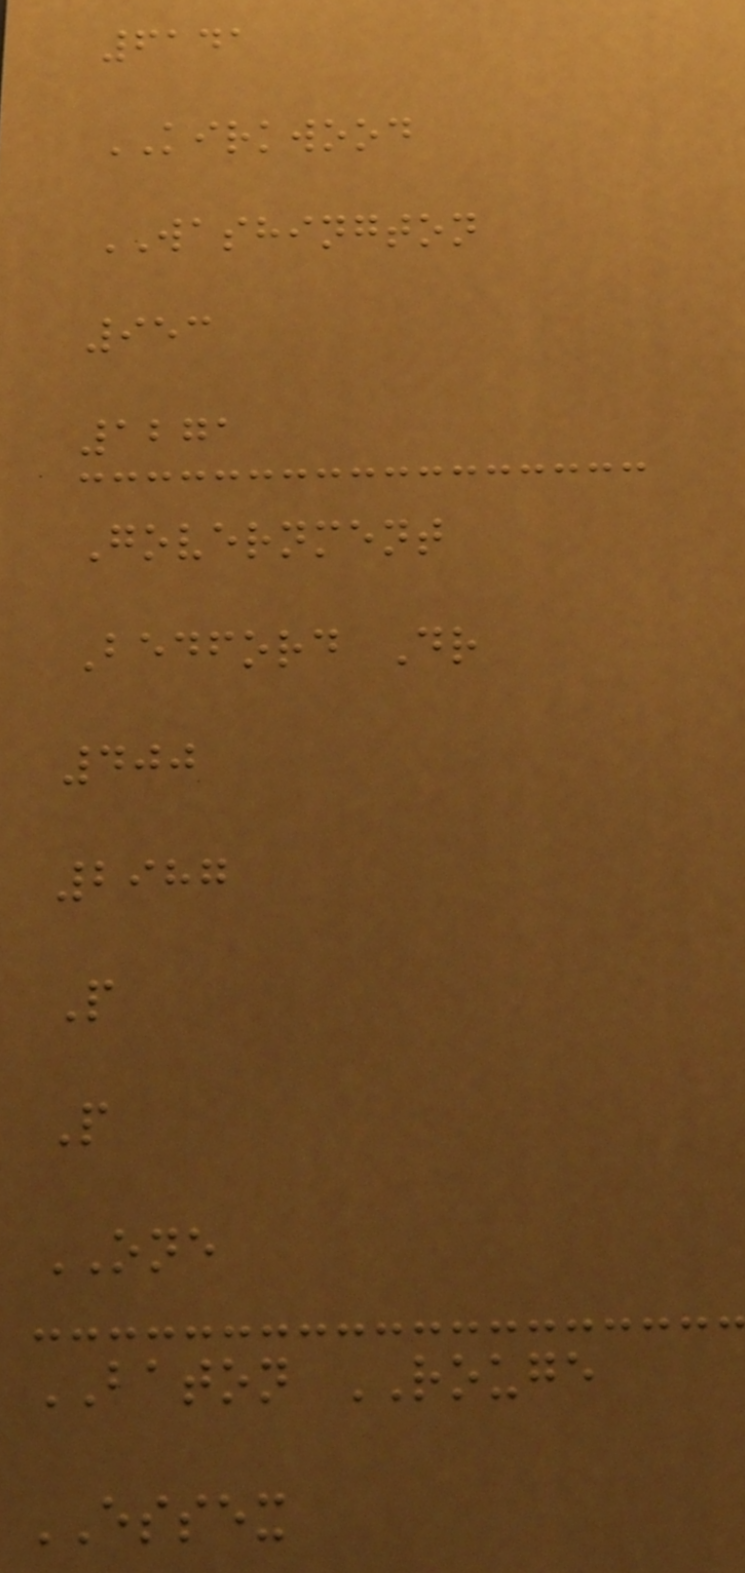6141
KIRKWOOD
WASHINGTON
953
1271
Government
Bedford Dr
400
2987
P
P
ONE
BATON ROUGE
ESSEX
